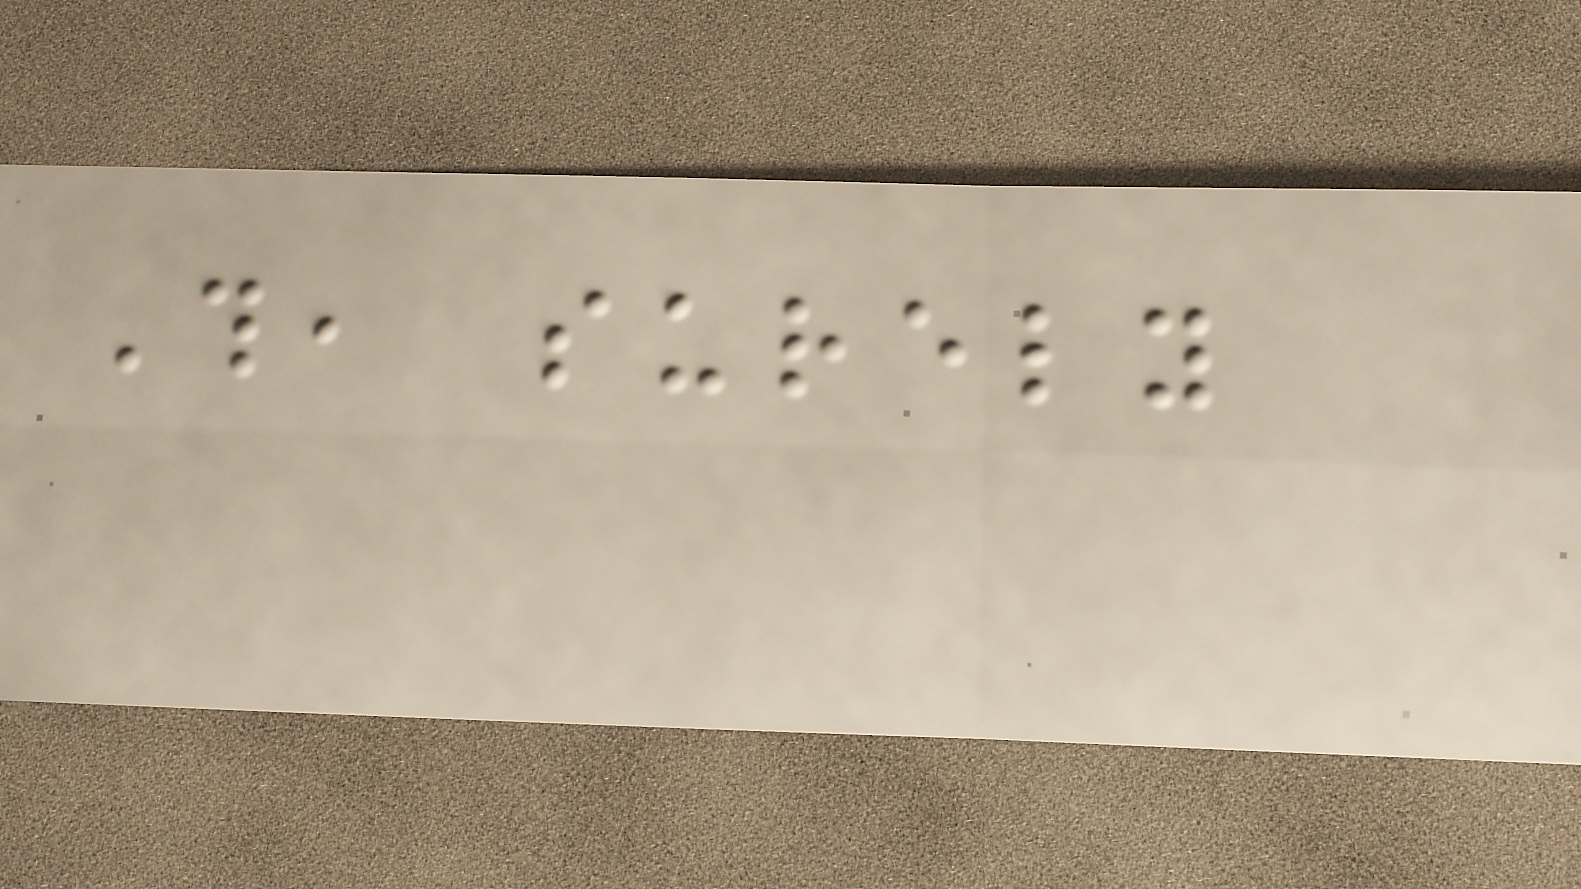This, surely
